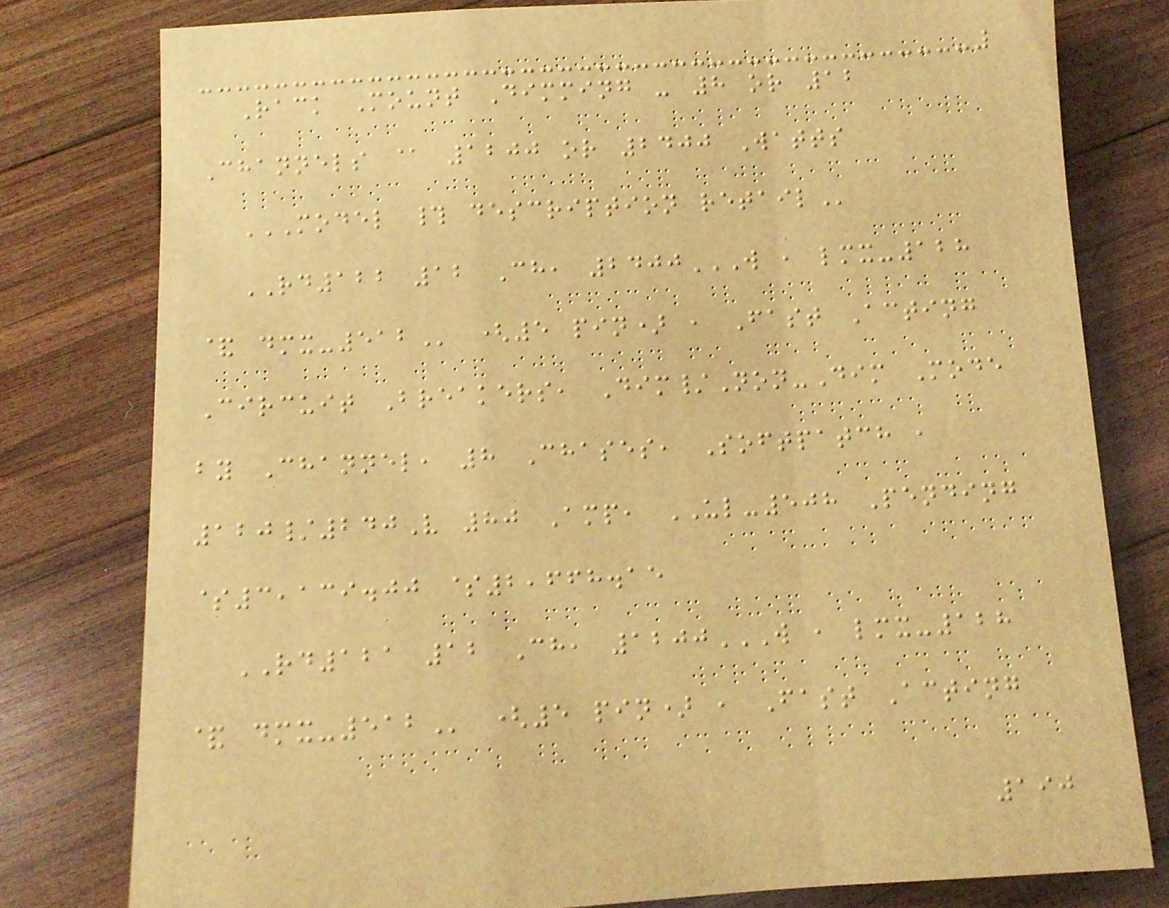Rack Mount Dimming - 8 or 12
Channels @ 1200 or 2400 Watts
MODEL # DESCRIPTION RETAIL
RD122 12 Ch, 2400W , LMX-128
& DMX-512 (5 pin) , Fast Acting
Circuit Breakers, Dim/Non-Dim Mode
by Channel, 8 Chases, Softpatch ,
120/240V 80 Amp, UL-508 Pending
$3,139.00 $2,668.15
RD121 12 Ch, 1200W , LMX-128
& DMX-512 (5 pin) , Fast Acting
190
